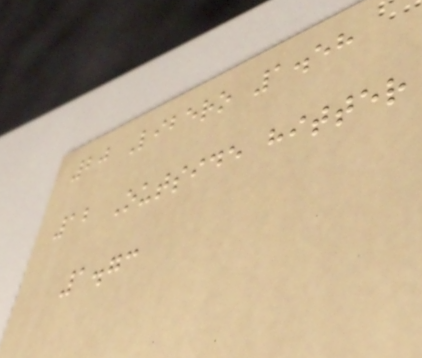20 Libero 1.58
12 Outside hitter
1.73
